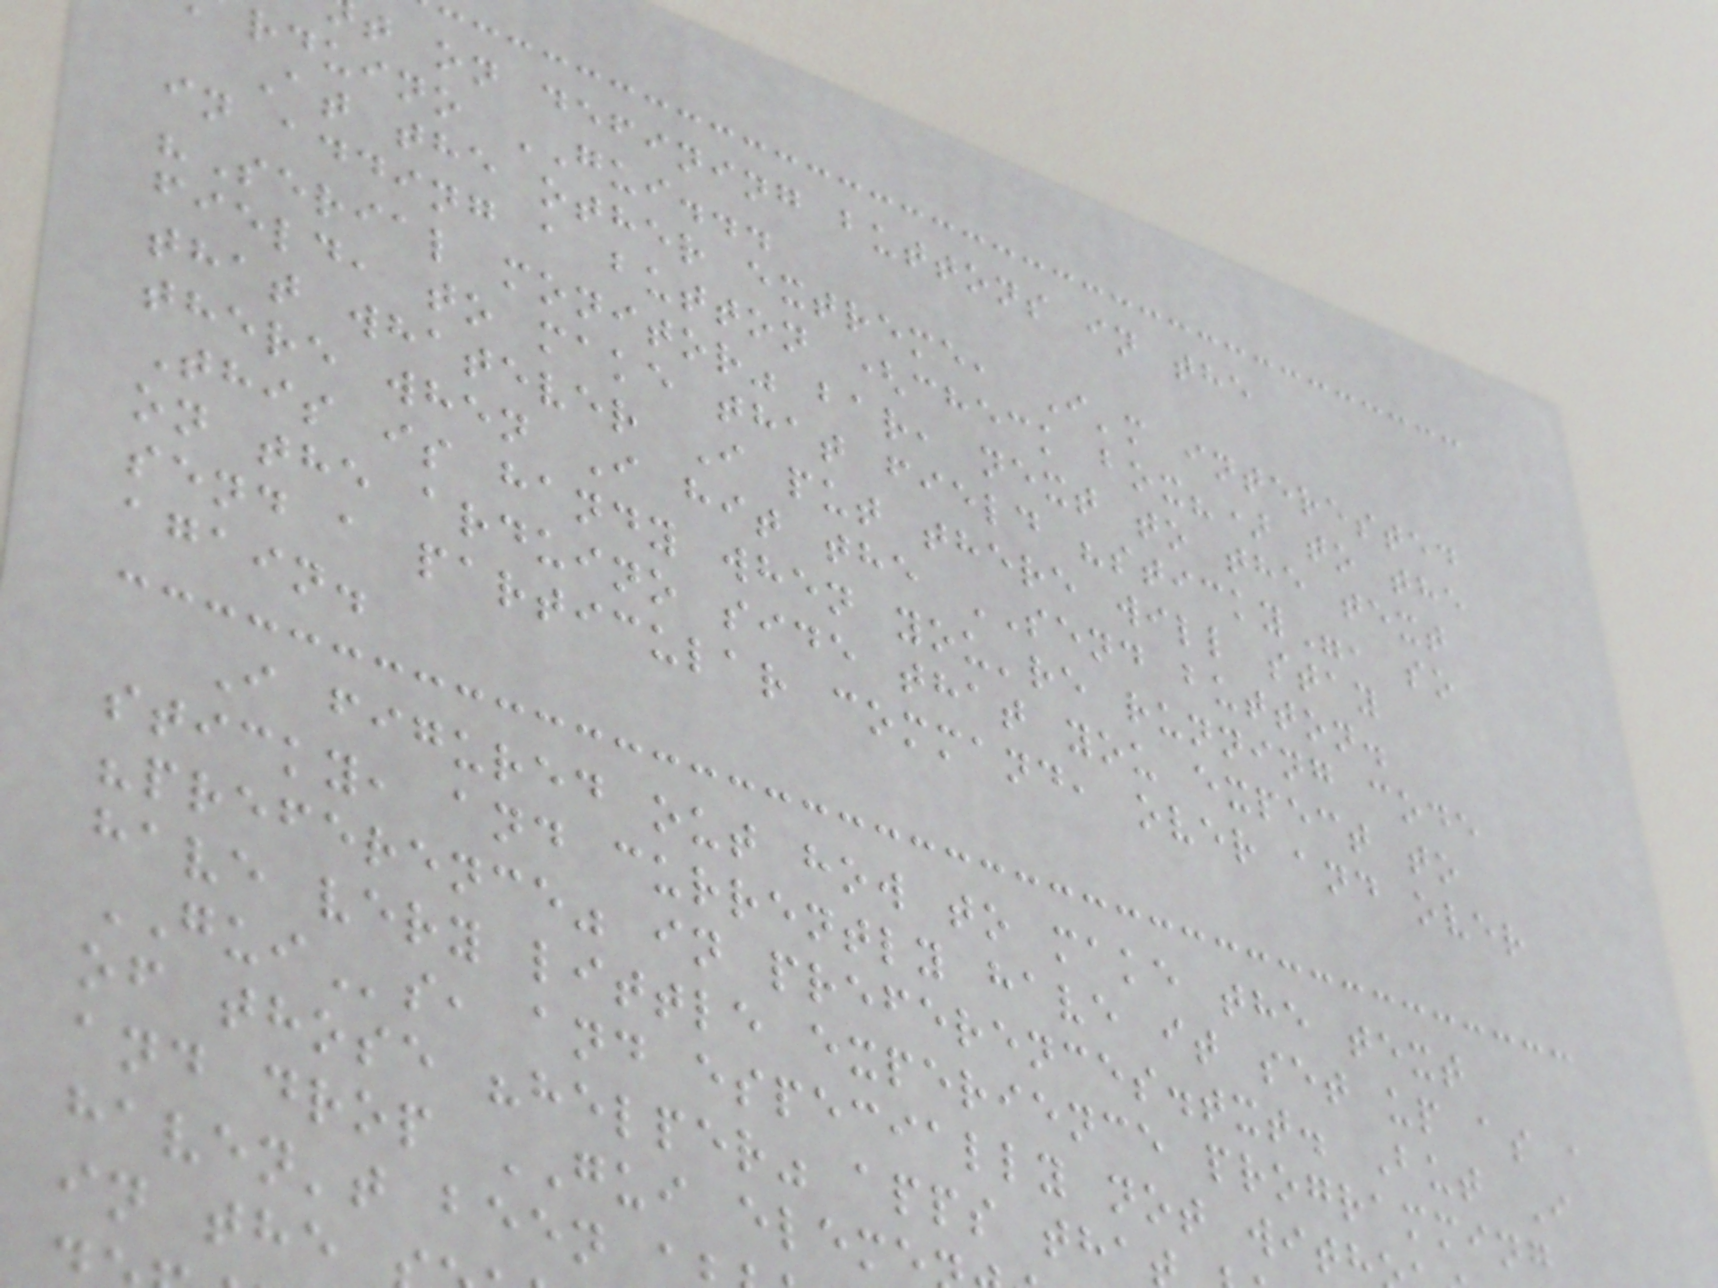t on defining buttons in the
rduino GUI...
At the other extreme, I'm interested
in adding a button (check box?) to the
"Serial monitor" bar, next to the text
field, to make that field "sticky", so
that whatever I put there will stay
there when I hit the SEND button.
This is handy when you're running code
on the arduino side that you expect to
send a particular command, over and over
again.
I figured out how to make the text
sticky, and currently have it set up as a
"preference" in preferences.txt. But I
have very little experience programming
GUIs, and especially not with
of those "helper" apps tha
and drop GUI eleme
haven't been
